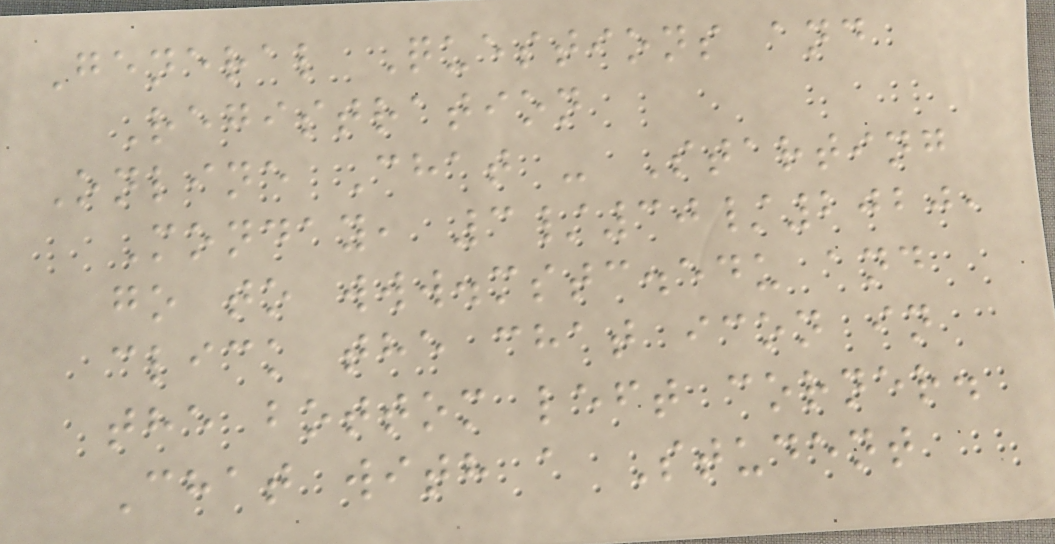General Questions and
Registration
Online Chat - Starting
Monday, 3/30/2020,
go to www.mstc.edu and
click the chat icon in
the bottom left corner.
Chat with a Student
